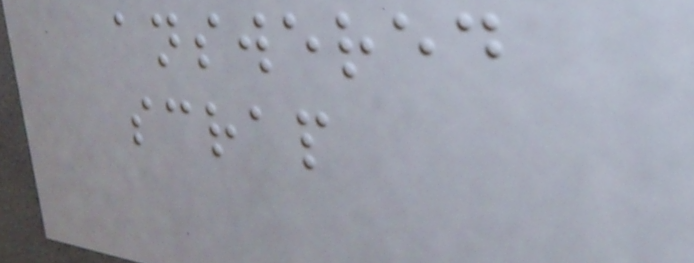answered
scrap
